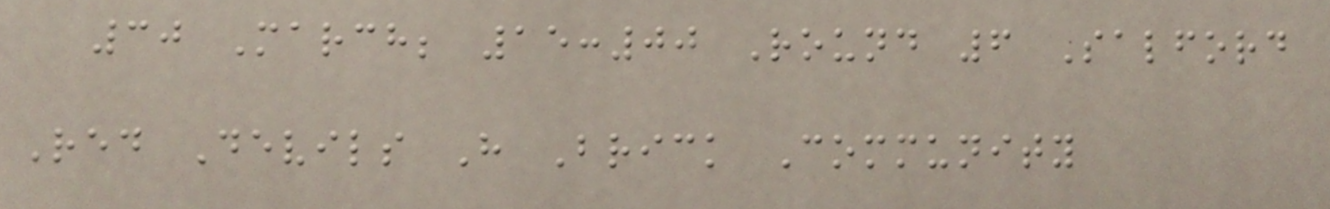30 March; 15:00 Round 6 Salford
Red Devils H Brick Community
